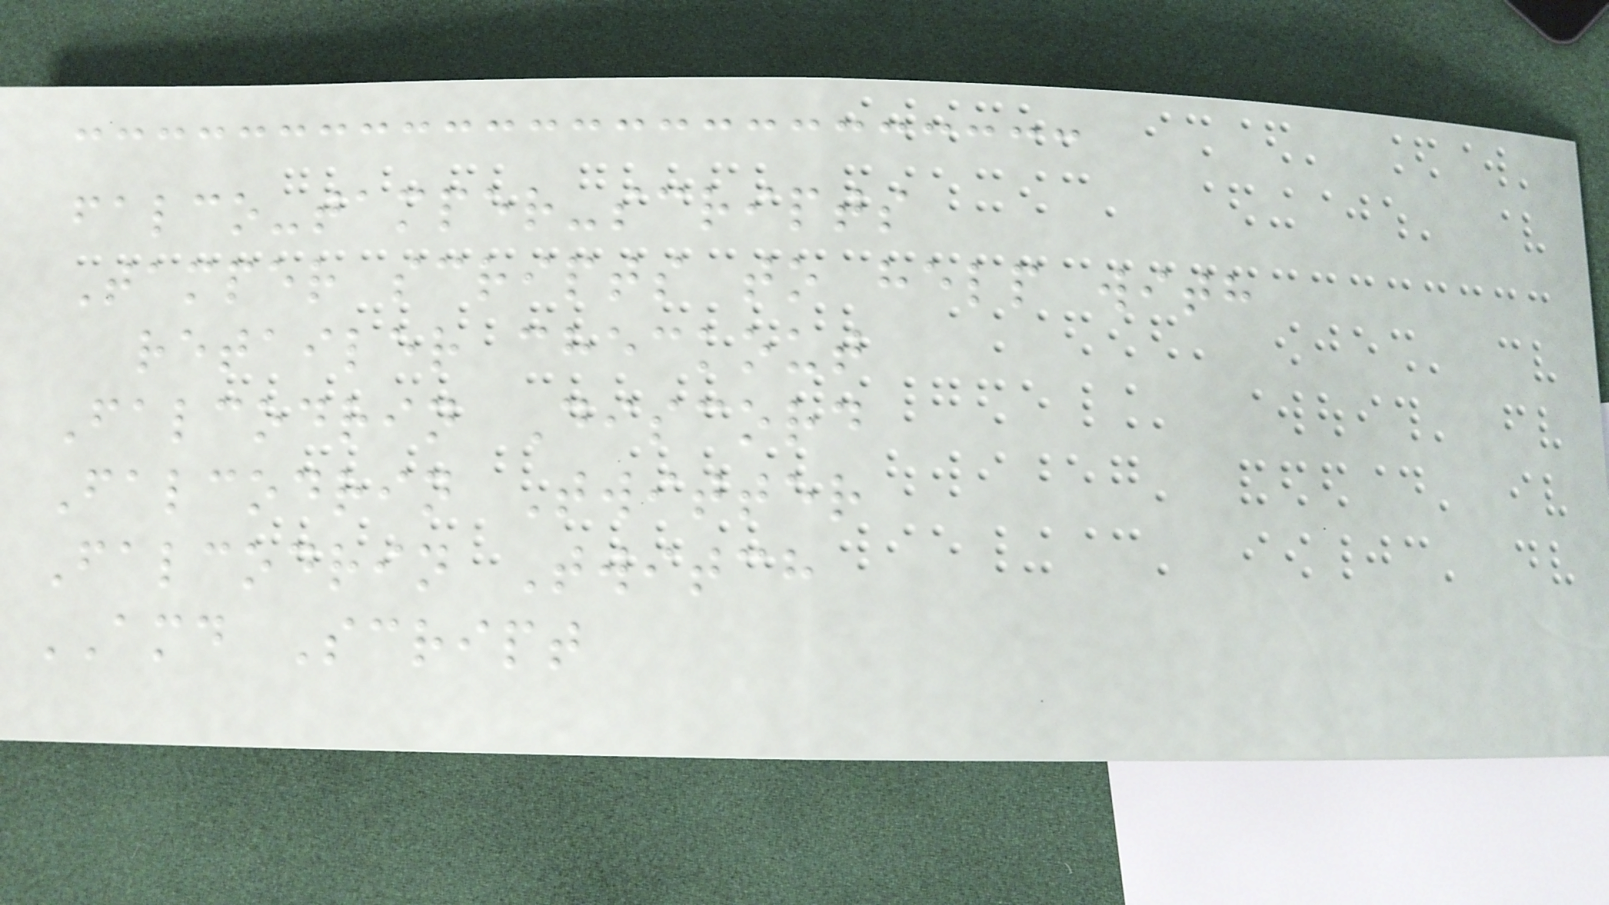falco-tamper-scripts
Tamper scripts to help with
retailer checkout
Falcodrin Discord
Falcodrin Twitter
Falcodrin Twitch
AMD Script
